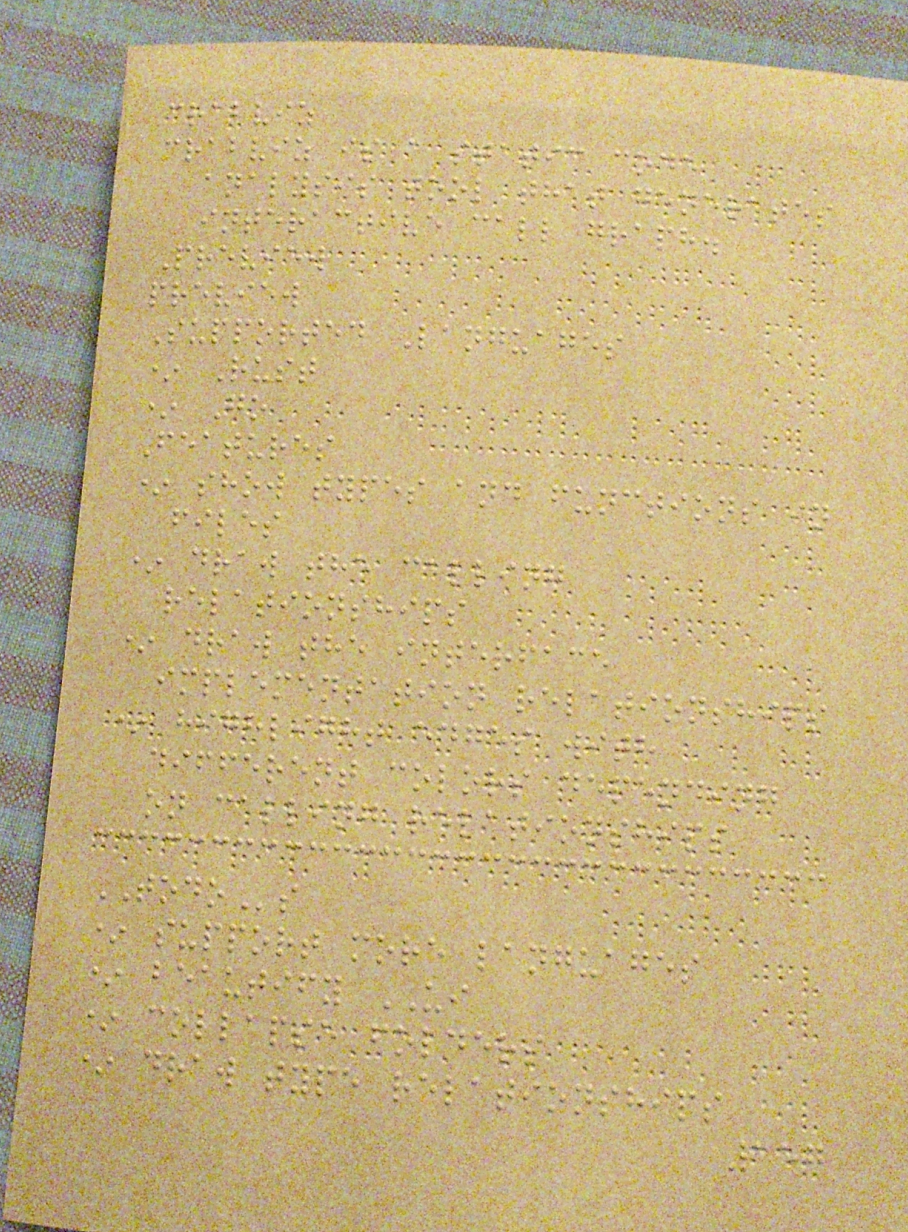crabviz
crabviz is a static code
analysis tool that generates
interactive call graph.
Preview
preview
Supported Languages
* Rust
* Go
Features
* show types and functions in
files
* draw the calling
relationships
* draw the interface
implementation relationships
* highlight edges with
different colors depending
on calling relationships
TODOs
* support more languages
* beautify UI
* collapse folders
* draw type relationships
157
